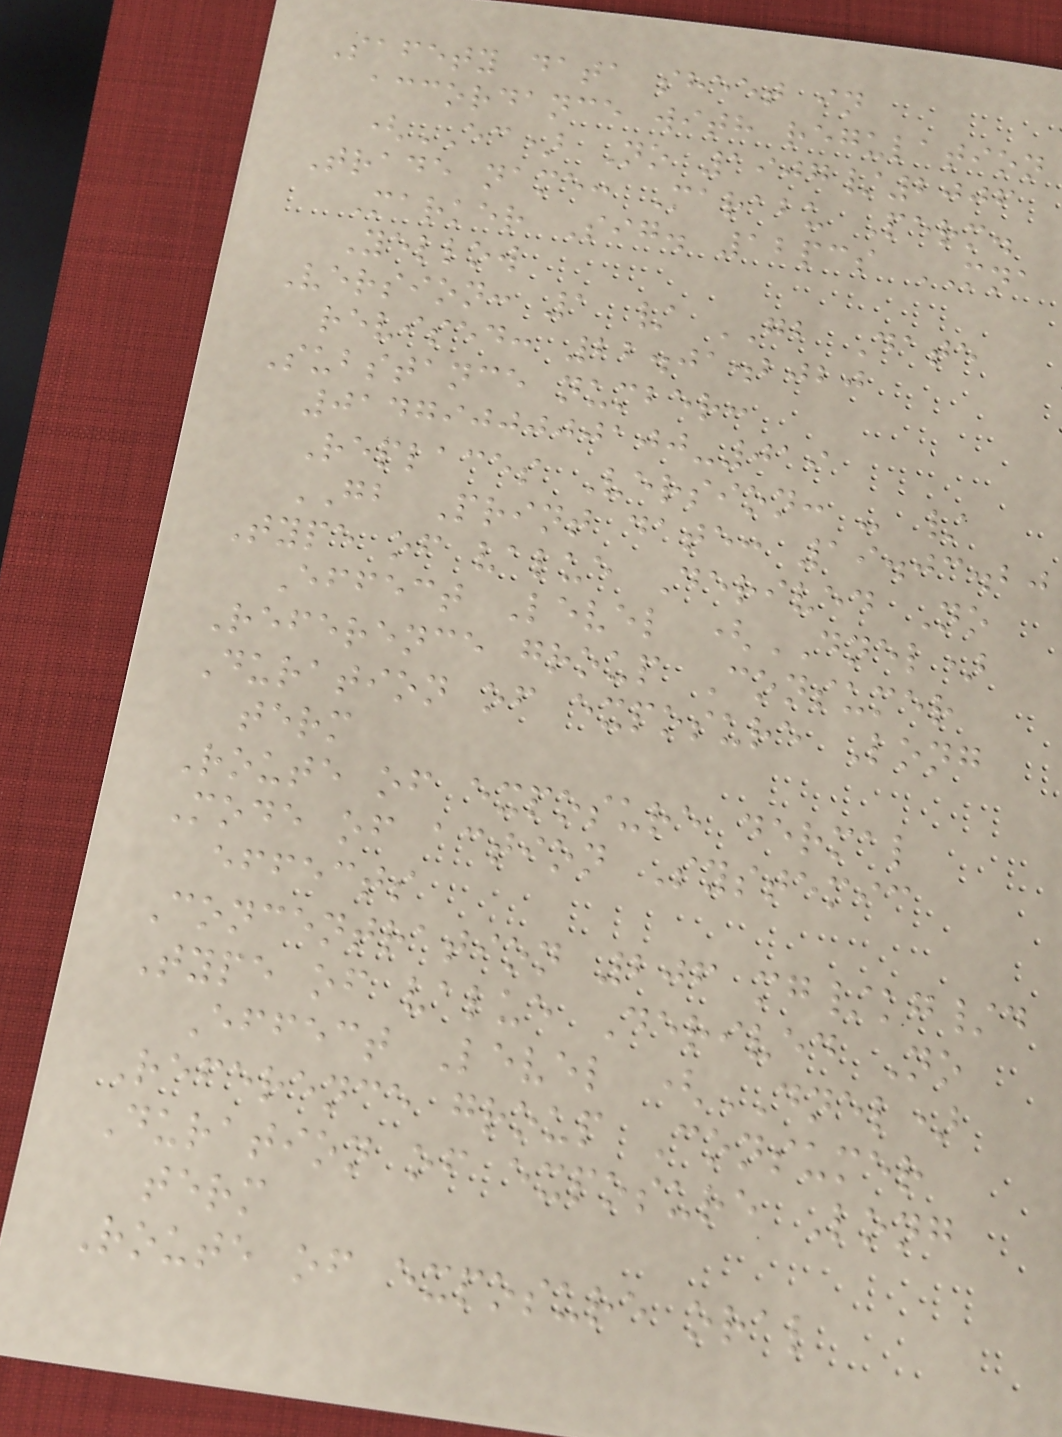Safety data sheet in
accordance with regulation
(EC) No 1907/2006
Trade name: Marabu Perm.
Marker Sig. 12pcs MNA
Yellow
Version: 1 / GB Date
revised: 22.01.2020
Substance number:
0147900000100-019
Replaces Version: - /
GB Print date: 19.03.20
Type of value Derived No
Effect Level (DNEL)
Reference group Consumer
Duration of exposure Long
term
Route of exposure dermal
Mode of action Systemic
effects
Concentration 206 mg/kg/d
Type of value Derived No
Effect Level (DNEL)
Reference group Consumer
Duration of exposure Long
term
Route of exposure oral
